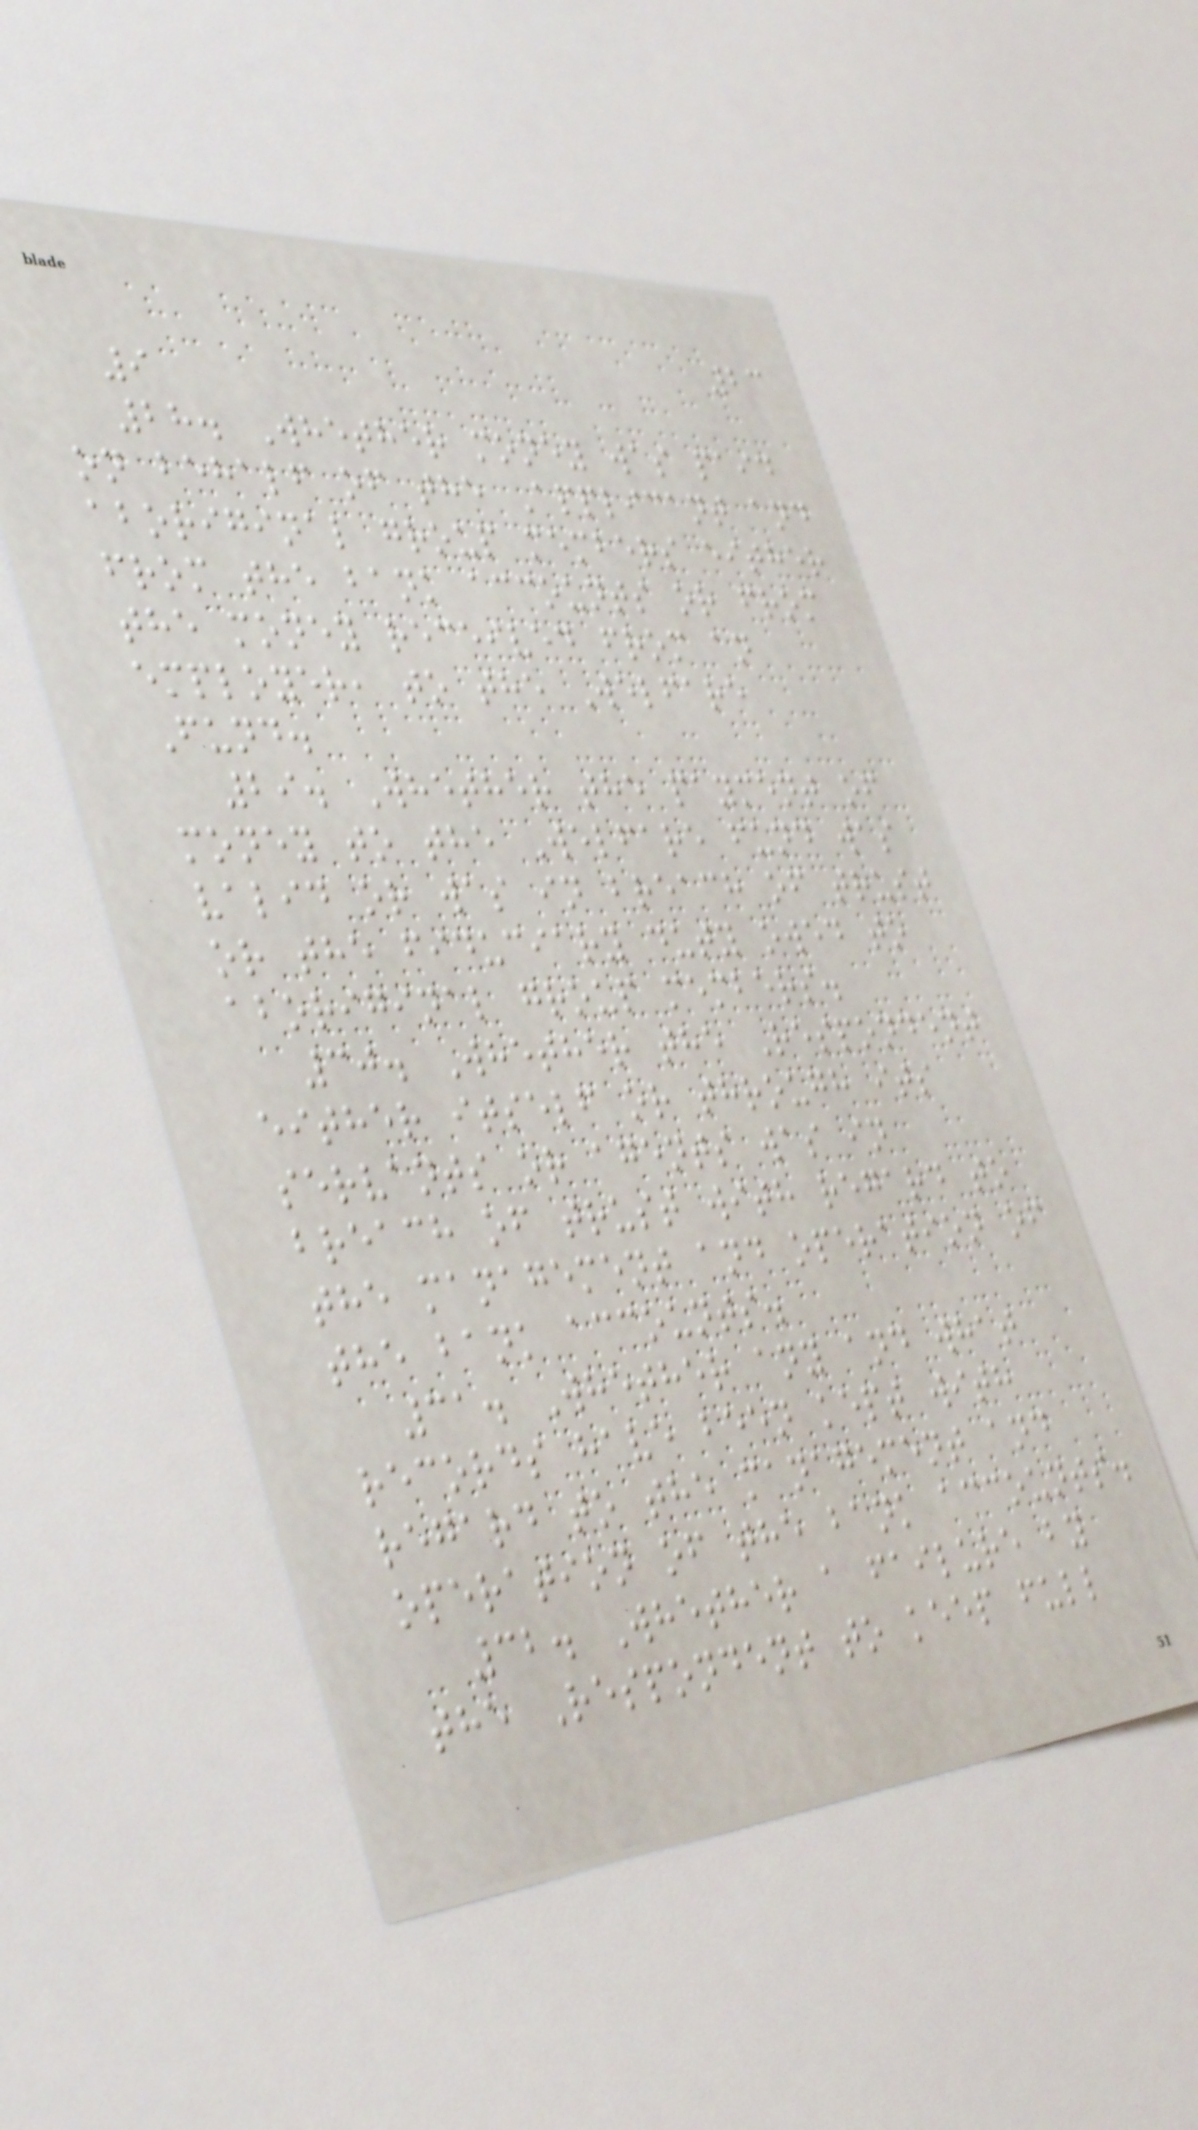23
9
28. Whether money was paid
on behalf of the Applicant and
aboriginal group members either
from the bank accounts or from
the money received from an
employer, to the Welfare
Fund.
29. Whether the payment of
money to the Welfare fund was
valid or was in breach of trust
or the fiduciary duty owed to
aboriginal group members.
30. Whether the Respondent
either itself or through its
servants or agents was in
breach of trust with regard to
the management and operation of
the bank accounts.
31. Whether any and what
records have been kept with
regard to the management and
operation of the bank accounts.
32. Whether a failure by
the Respondent to keep full
